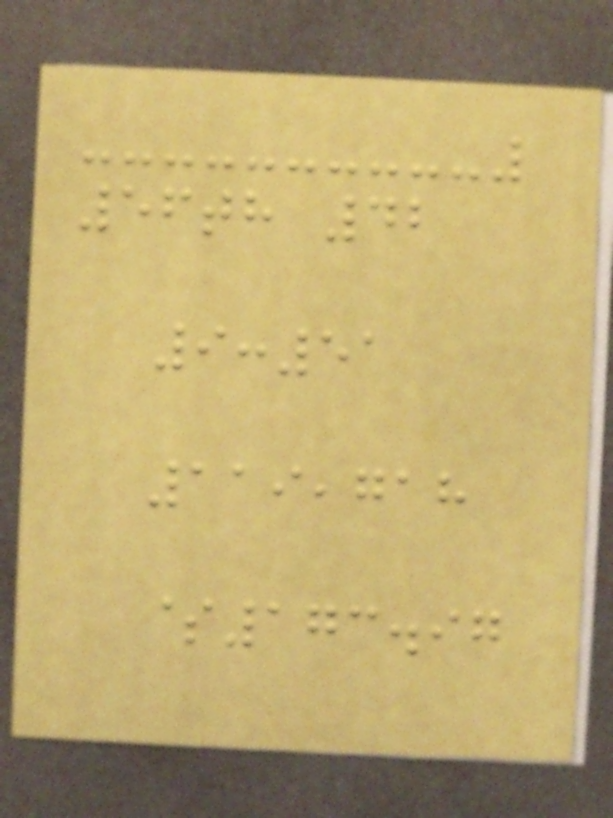56th 42
9:51
119,718
$173.97
